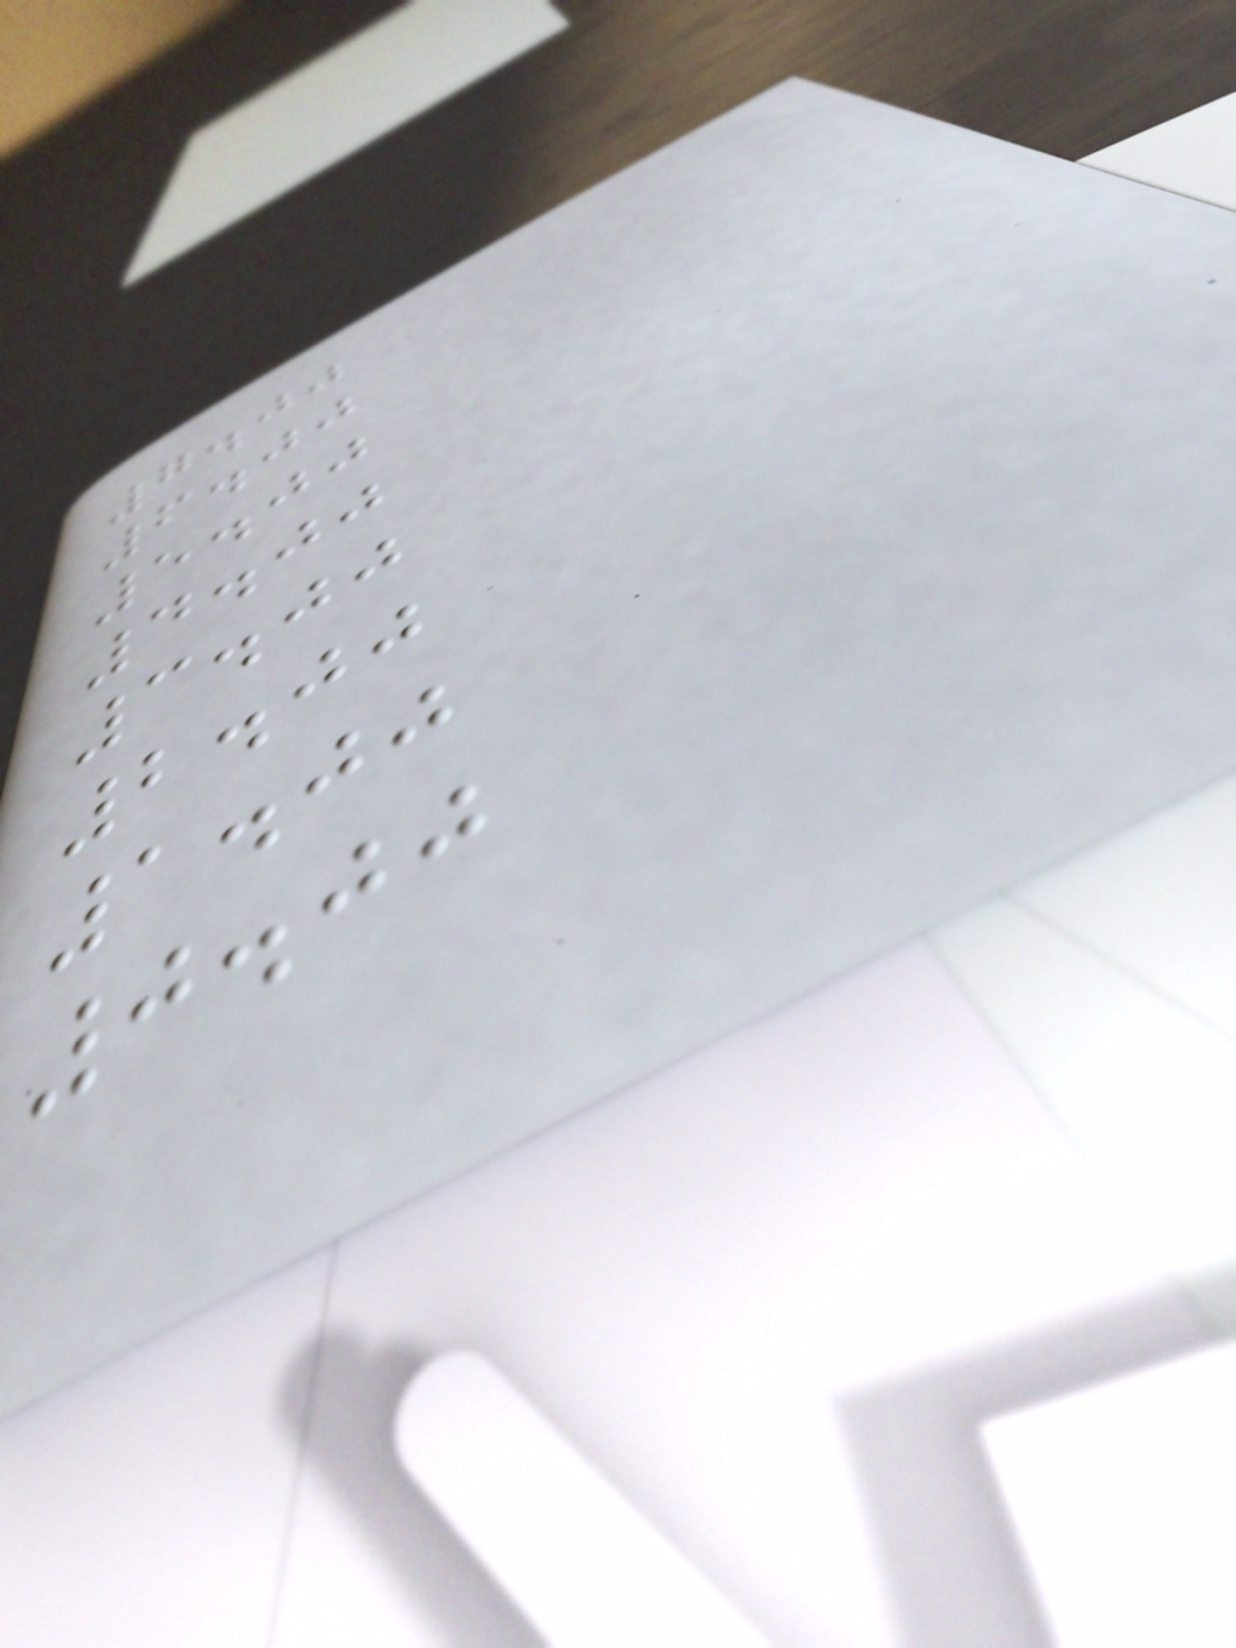7.00
6.00
5.00
4.00
3.00
2.00
1.00
0.00
